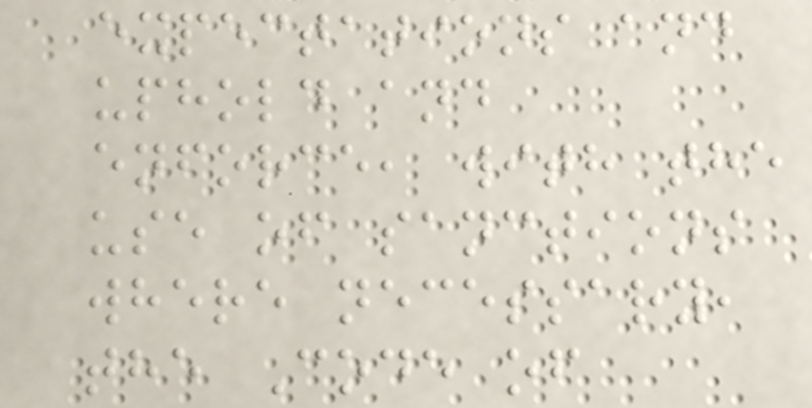expectations and
uphold and
enforce, with the
use of sanctions
where necessary,
the Code of
